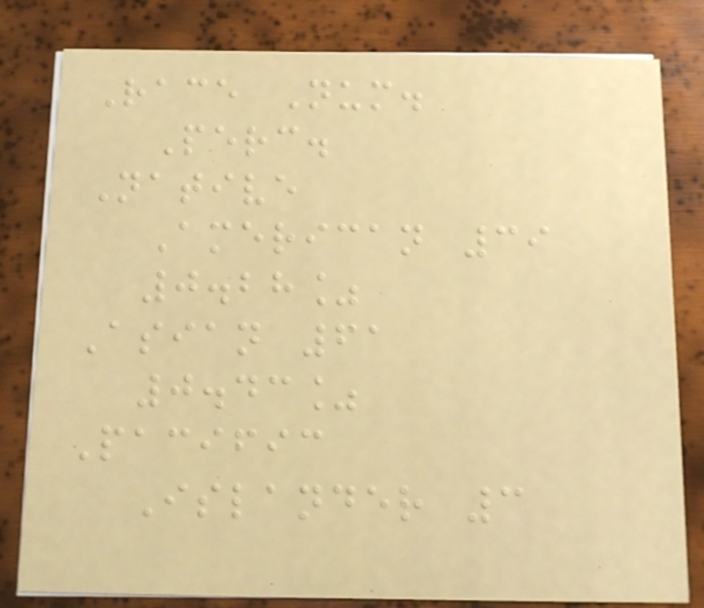Race Num.
Perc.
Native
American 39
0.28%
Asian 61
0.43%
Pacific
Islander 3
